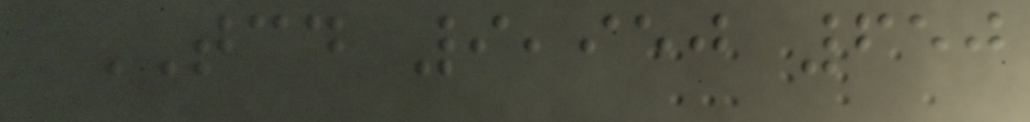TCD 9,950 650
